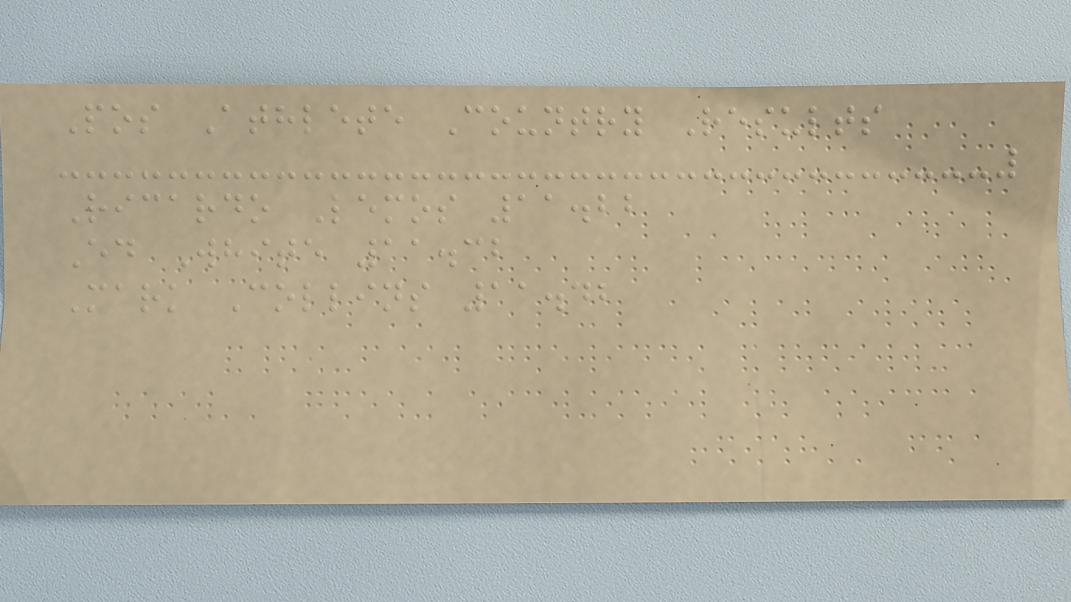Pos Athlete Country Results
Ricardo Lemos 11.22
Ed White 11.32
Mark Collins 11.42
